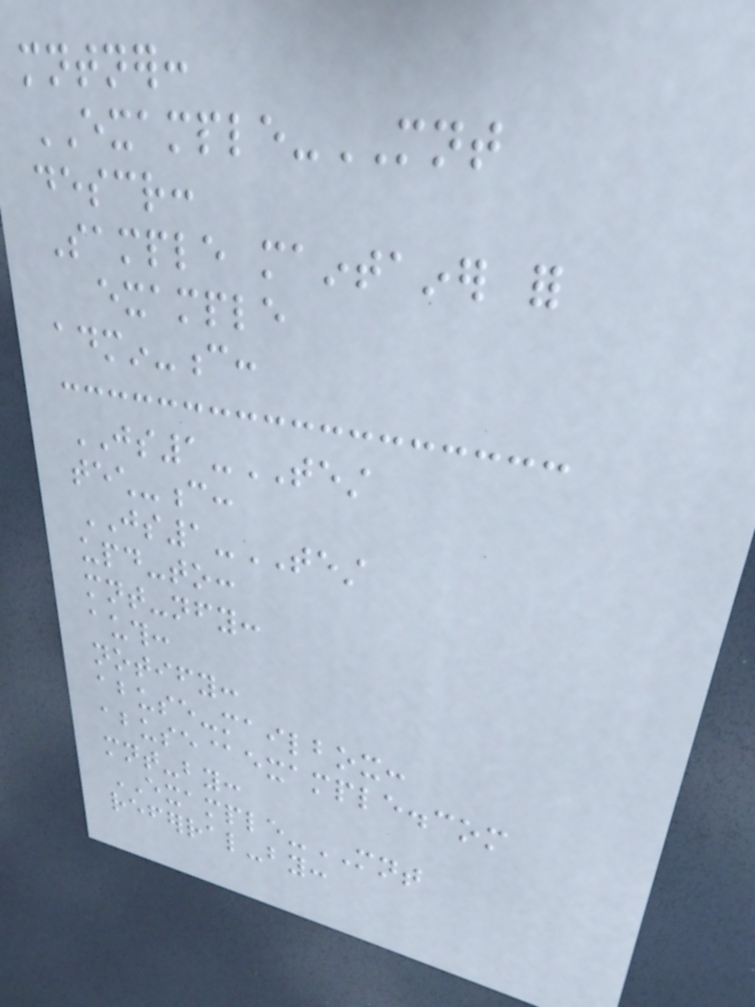mntner:
EXAMPLE-MNT
descr:
Sample maintainer for
example
admin-c:
JS1-TEST
tech-c:
JS1-TEST
upd-to:
mnt-nfy:
auth:
notify:
abuse-mailbox:
abuse@example.com
mnt-by:
EXAMPLE-MNT
referral-by:
